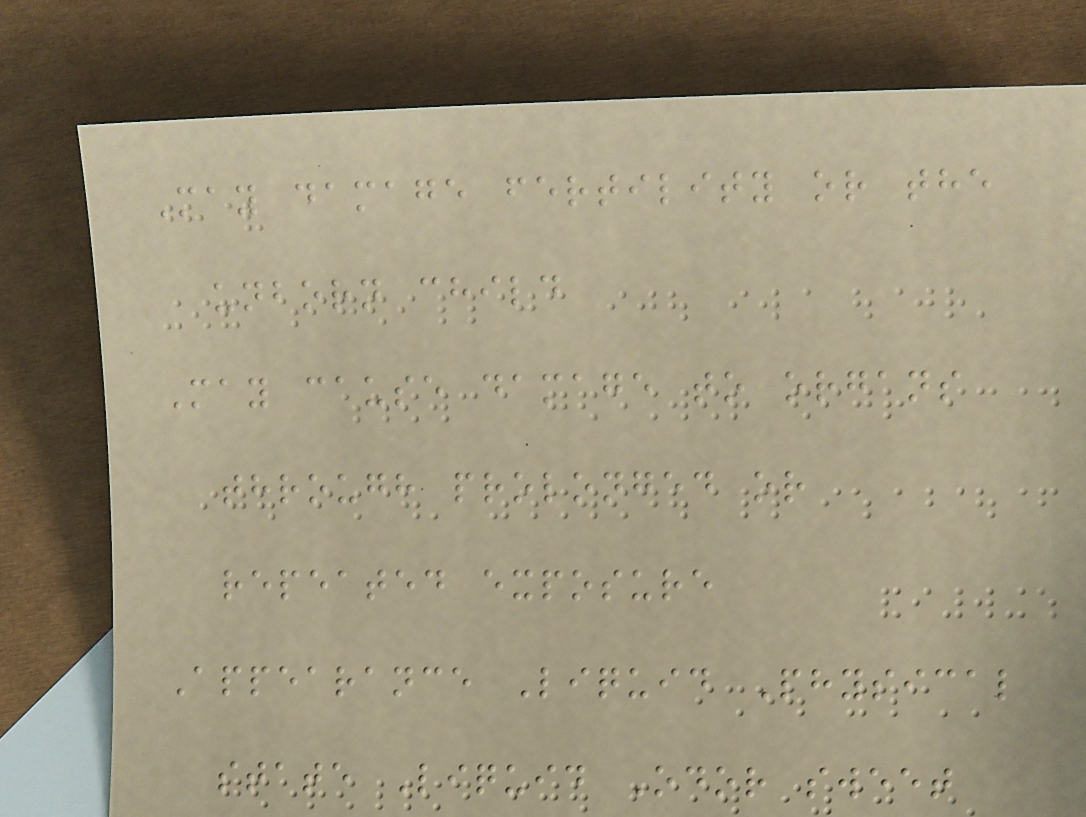May damage fertility or the
unborn child
May cause damage to organs
through prolonged or
repeated exposure
Appearance Liquid Physical
state Liquid Odor sweet
